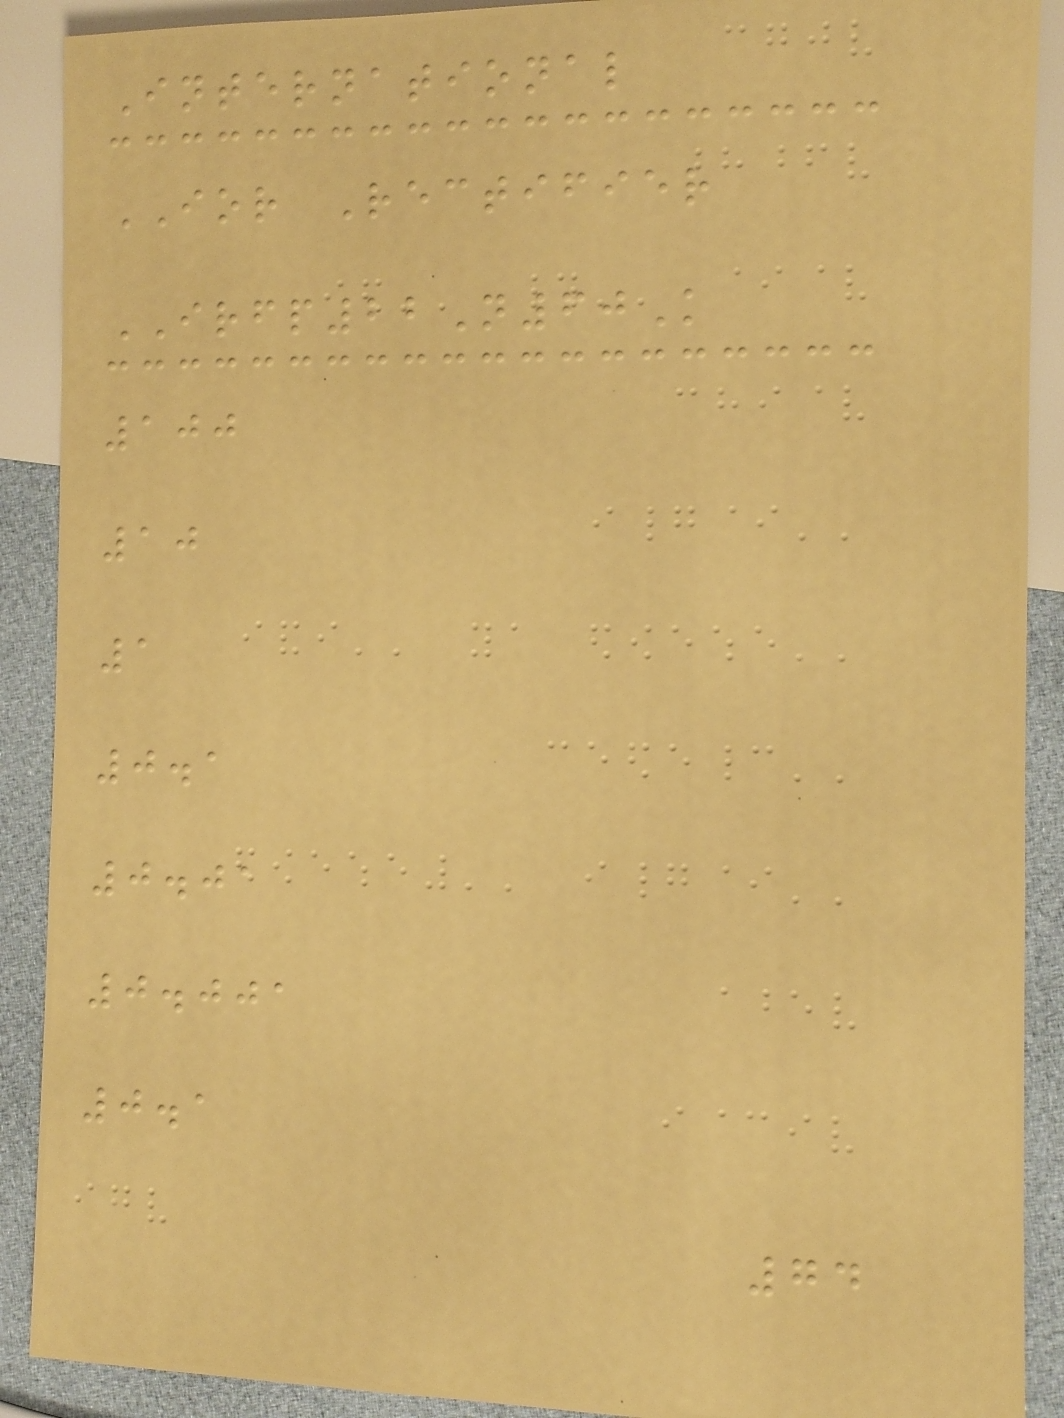International
IOR Rectifier
IRFP22N60K
100
10
1
0.1
0.01
0.001
0.1
74
